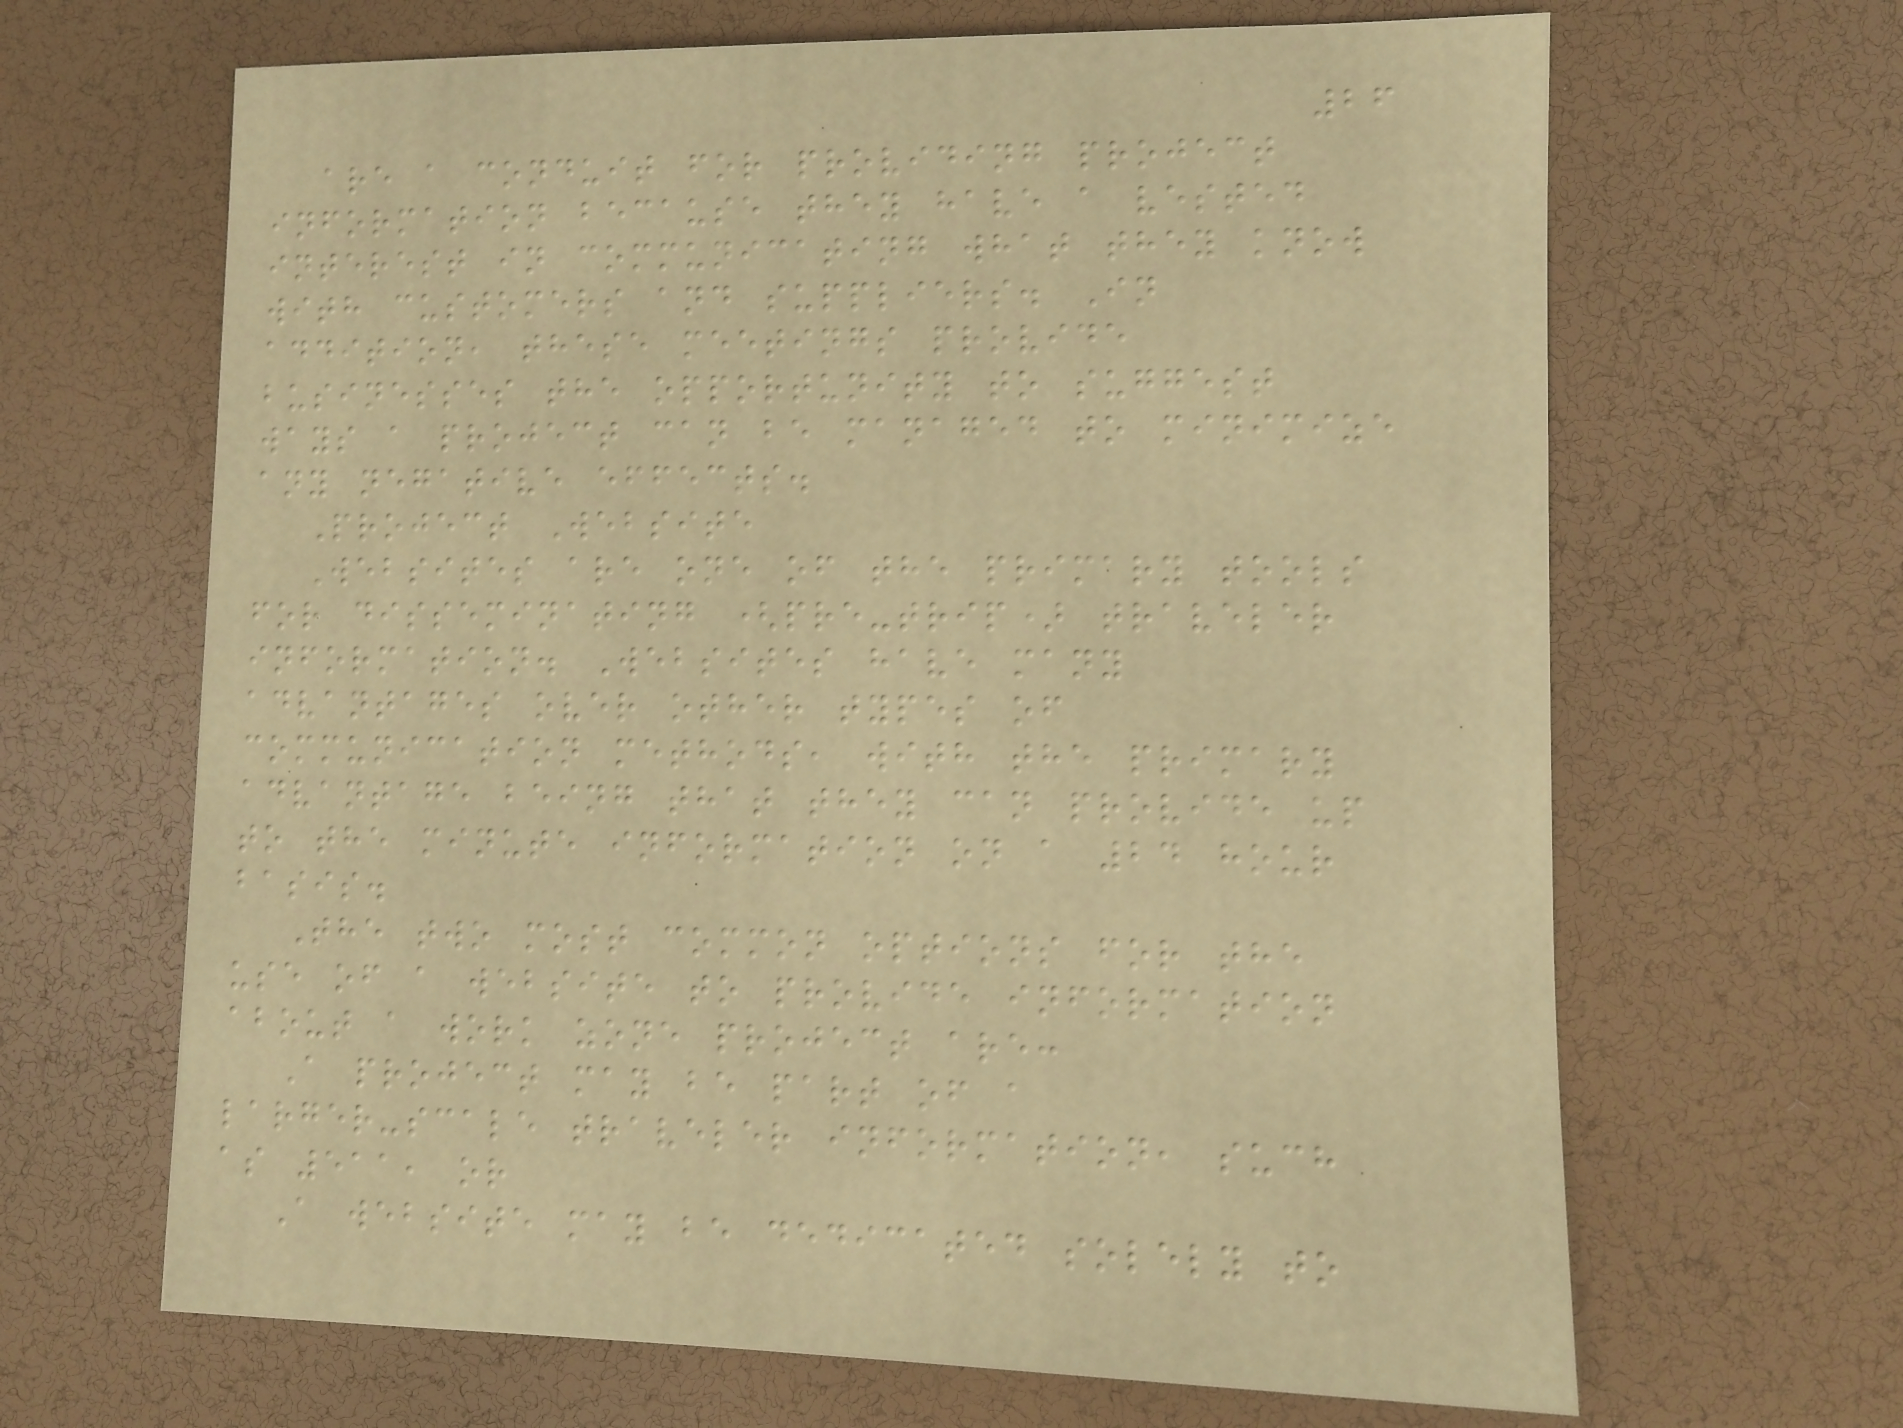26
are a conduit for providing project
information because they have a vested
interest in communicating what they know
with customers and suppliers. In
addition, these meetings provide
businesses the opportunity to suggest
ways a project can be managed to minimize
any negative effects.
Project Website
Websites are one of the primary tools
for disseminating (pre-trip) traveler
information. Websites have many
advantages over other types of
communication methods, with the primary
advantage being that they can provide up
to the minute information on a 24 hour
basis.
The two most common options for the
use of a website to provide information
about a work zone project are:
A project may be part of a
larger-scale traveler information, such
as 511, or
A website may be dedicated solely to
